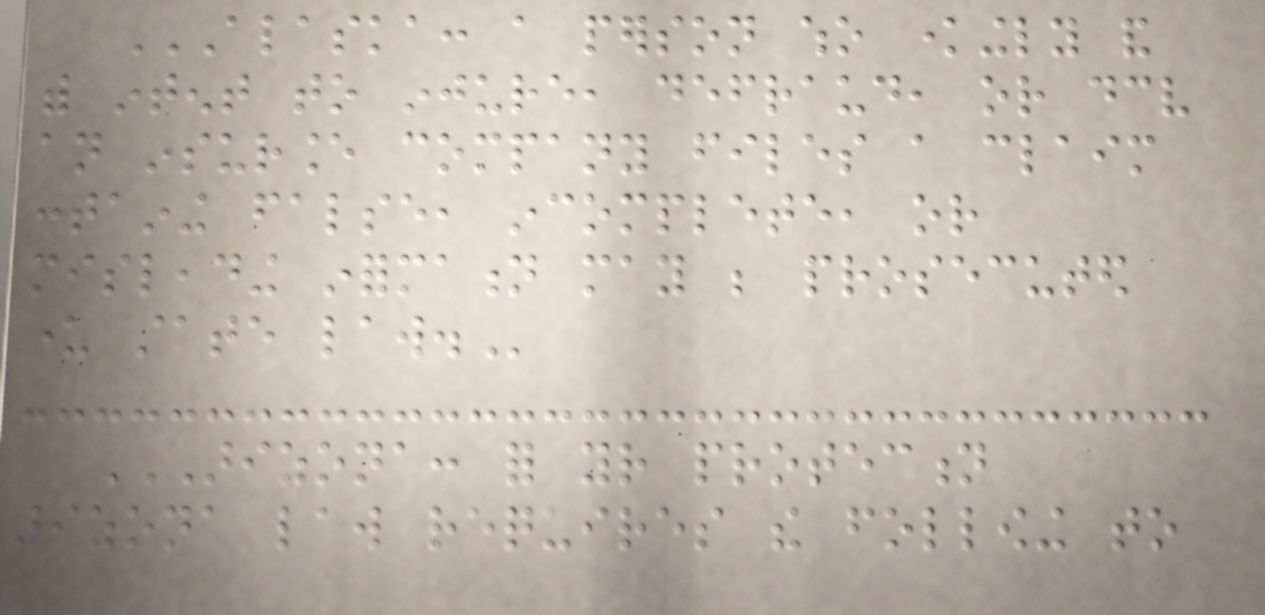ALASKA: A PERSON WHO KNOWINGLY AND
WITH INTENT TO INJURE, DEFRAUD, OR DECEIVE
AN INSURANCE COMPANY FILES A CLAIM
CONTAINING FALSE, INCOMPLETE, OR
MISLEADING INFORMATION MAY BE PROSECUTED
UNDER STATE LAW.
ARIZONA: FOR YOUR PROTECTION
ARIZONA LAW REQUIRES THE FOLLOWING TO
